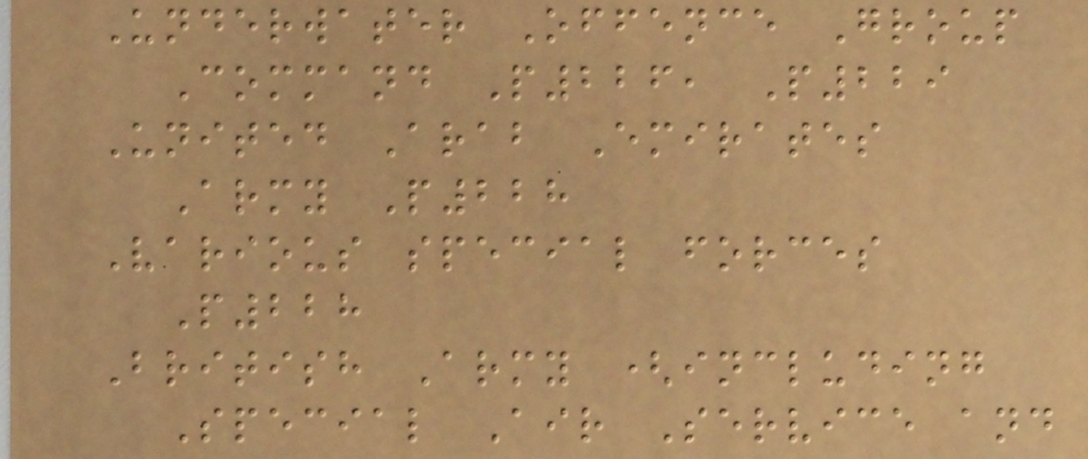Underwater Offence Group
Command P226, P229
United Arab Emirates
Army P228
Various special forces
P228
British Army (including
Special Air Service and
